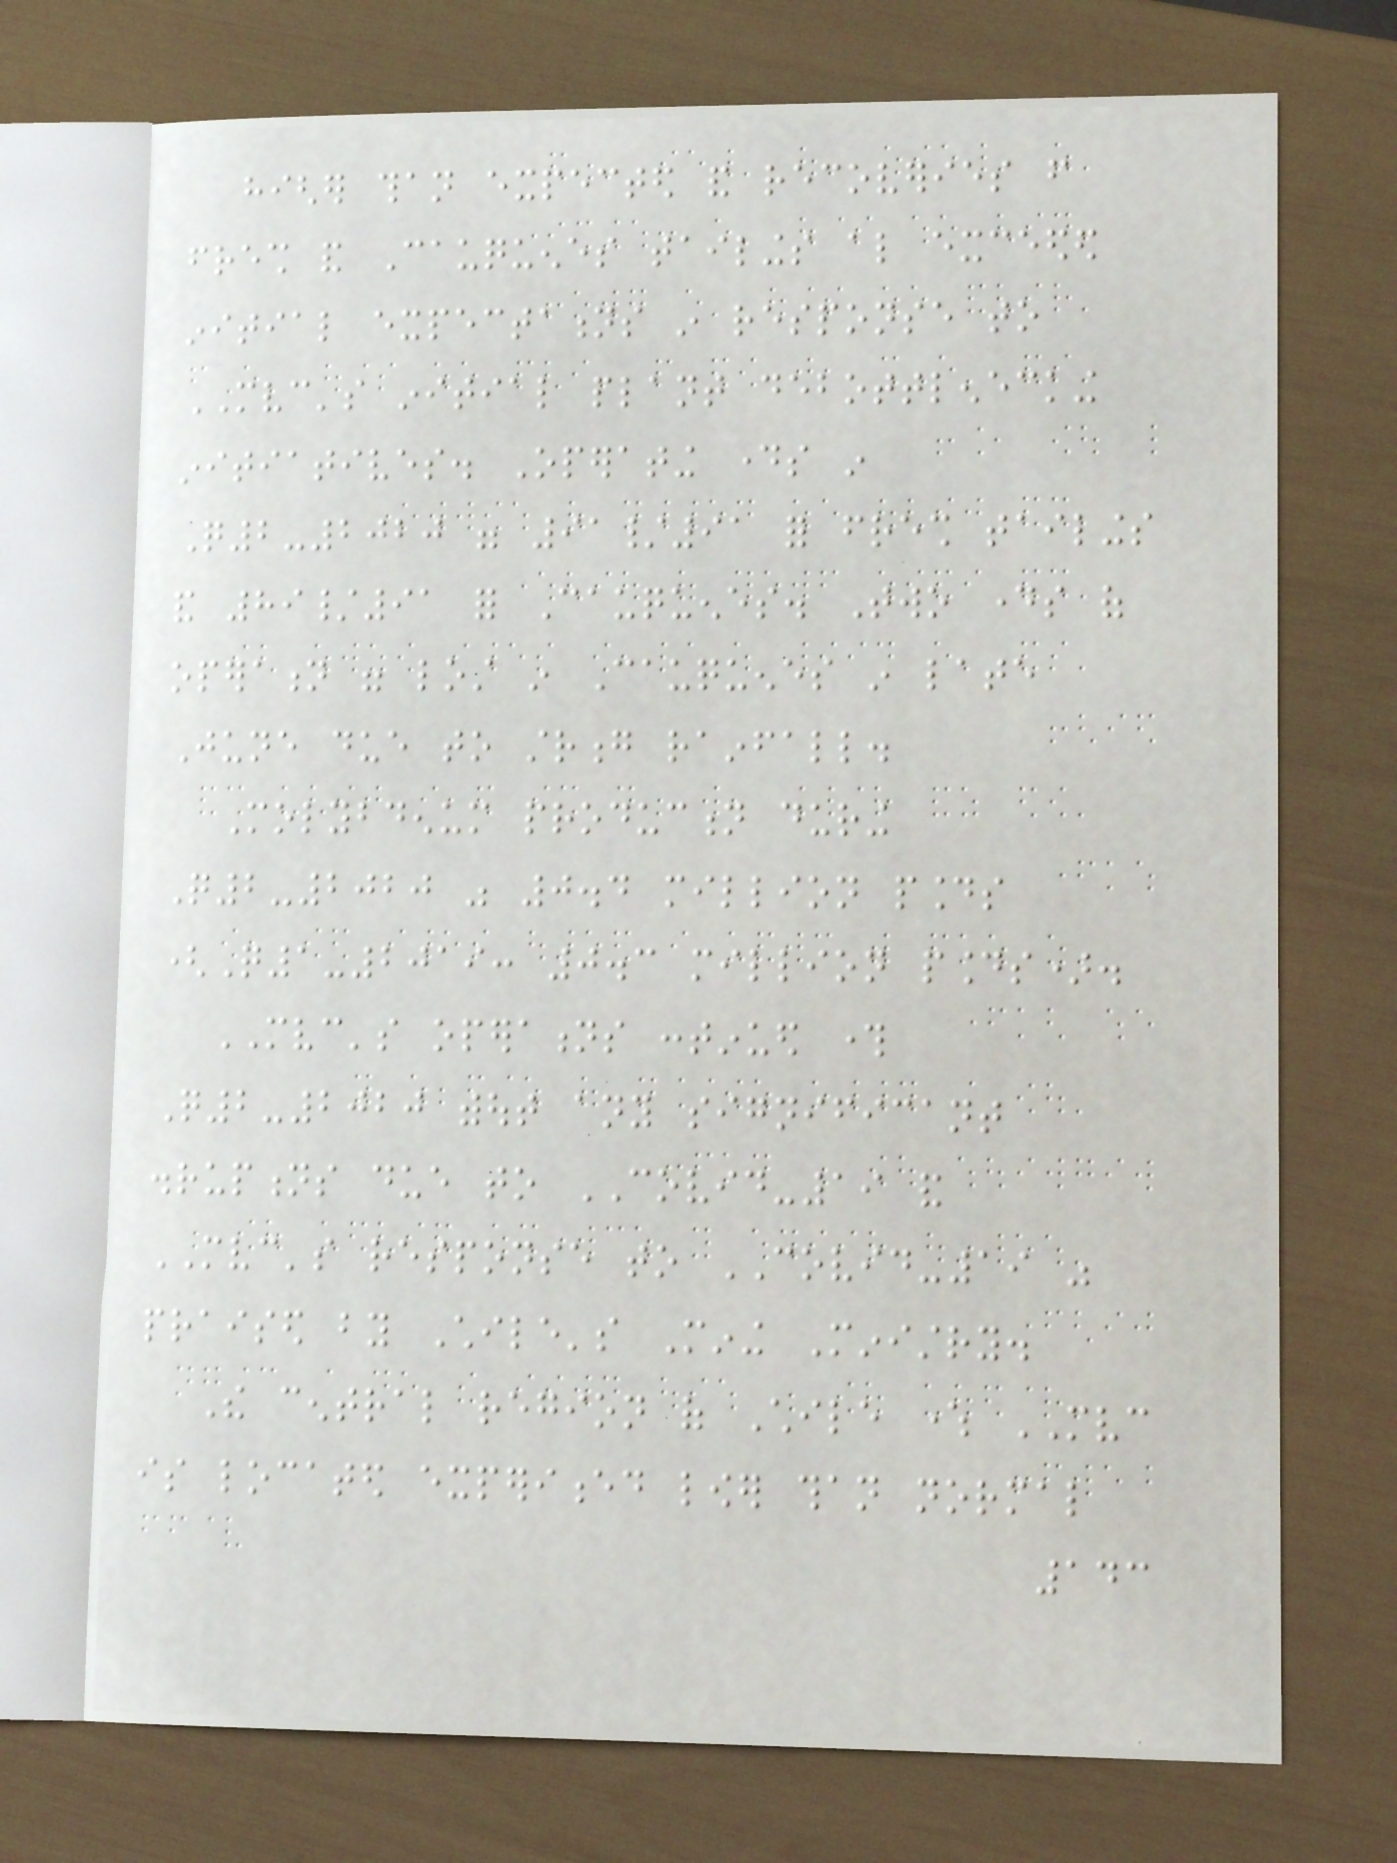higher than expected and recoveries from
fresh and Cauquenes tailings also exceeded
initial expectations in response to
MVC's initial plant debottlenecking
initiatives. Operating days in
Q2-2020 were 91/91 for fresh tailings
and 89/91 for Cauquenes. Two days of
operation were lost in Cauquenes in late
June due to strong rainfall.
Molybdenum production during
Q2-2020 was 0.4 million pounds
(Q1-2019: 0.3 million pounds).
MVC's operations continued through
Q2-2020 without any significant
disruptions due to COVID-19 and
MVC's response to COVID-19 was
praised by Chile's Mining Ministry.
The central region of Chile where MVC
is located experienced lower than normal
143
